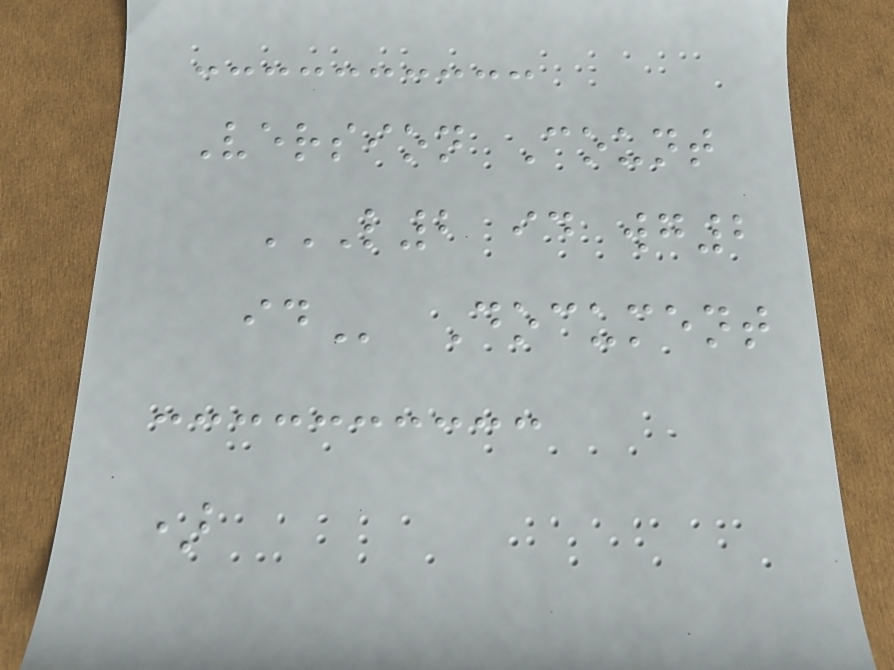Version Count
L2 ID WG2
ID Document
)
